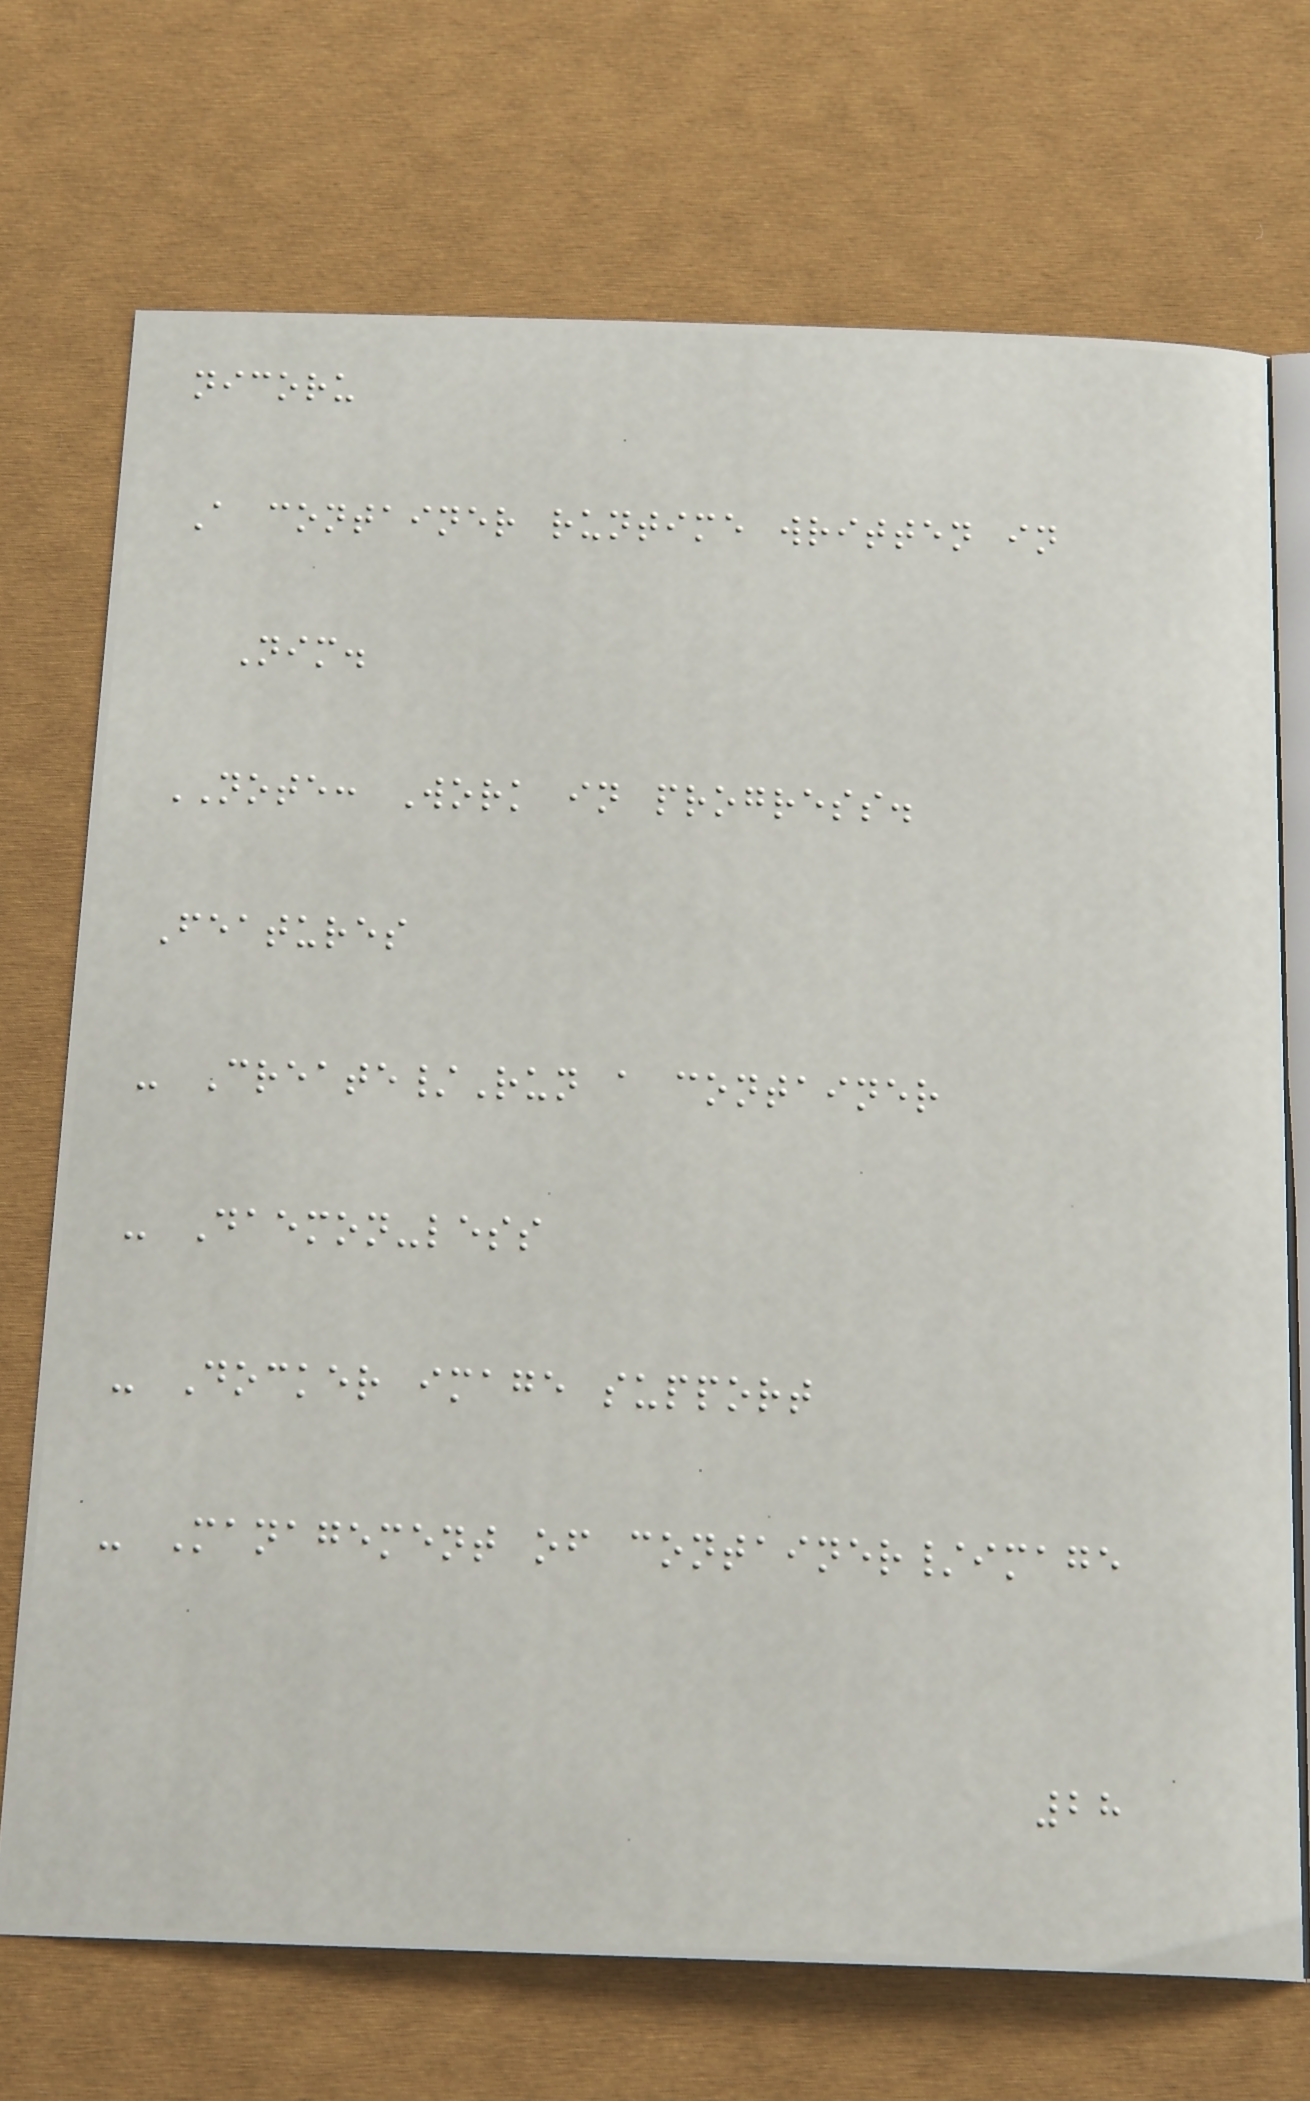nicoru
A container runtime written in
Nim.
NOTE: Work in progress.
Features
- Create/Run a container
- Daemon-less
- Docker image support
- Management of container/image
28
